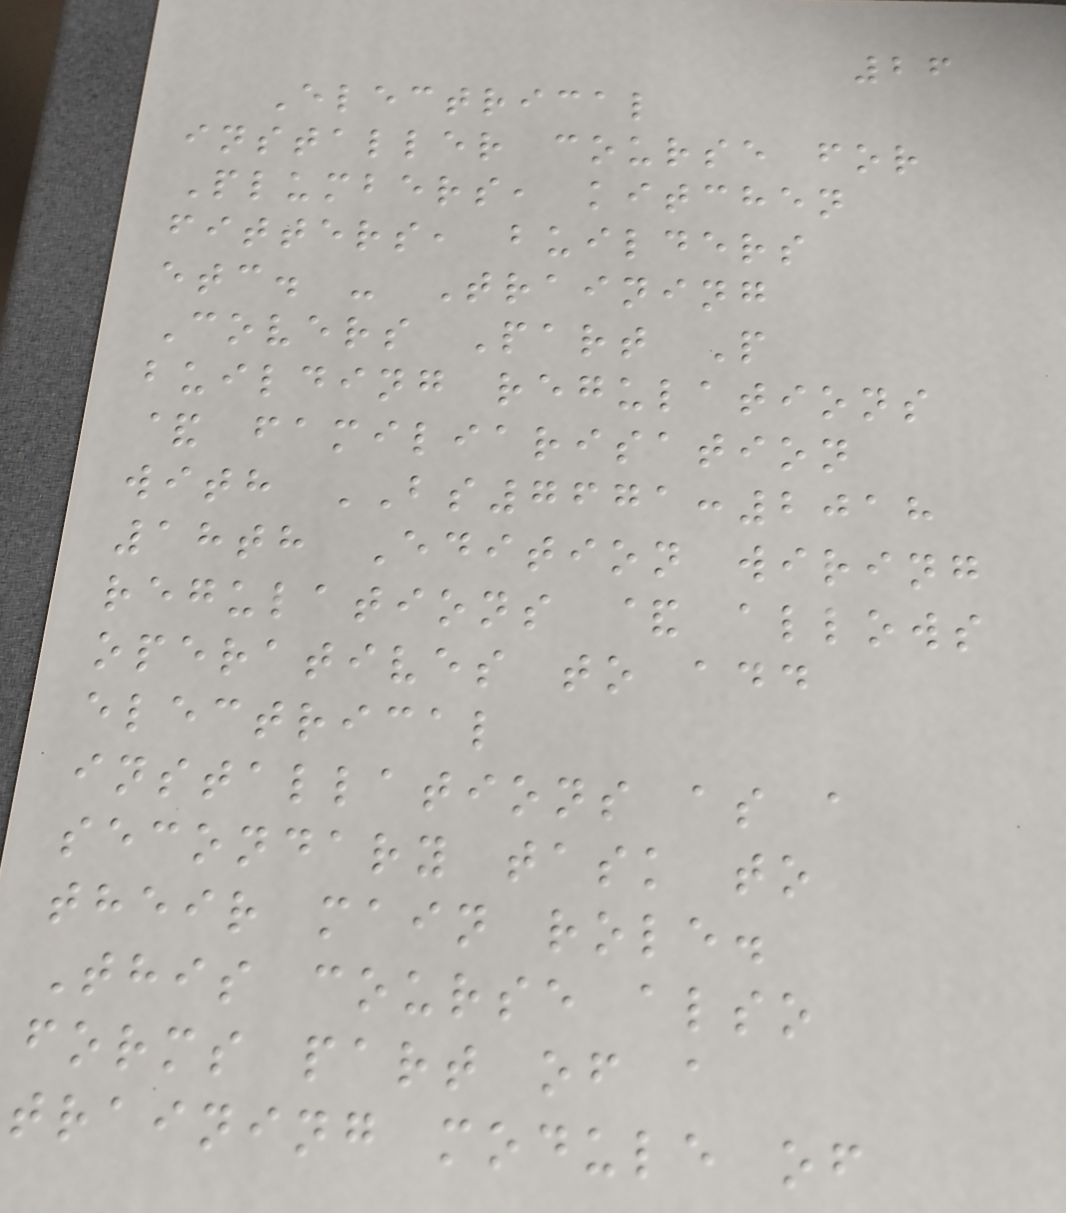26
Electrical
installer course for
Plumbers, kitchen
fitters, builders
etc. - Training
Covers Part P
building regulations
& familiarisation
with BS7671:2018
18th Edition wiring
regulations & allows
operatives to add
electrical
installations as a
secondary task to
their main role.
This course also
forms part of a
training module of
